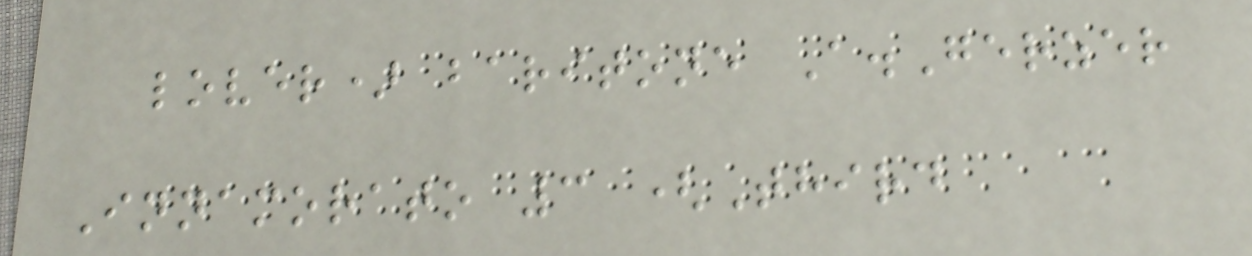lover) baritone A.Gerzer
Innamorato 3 (Third
